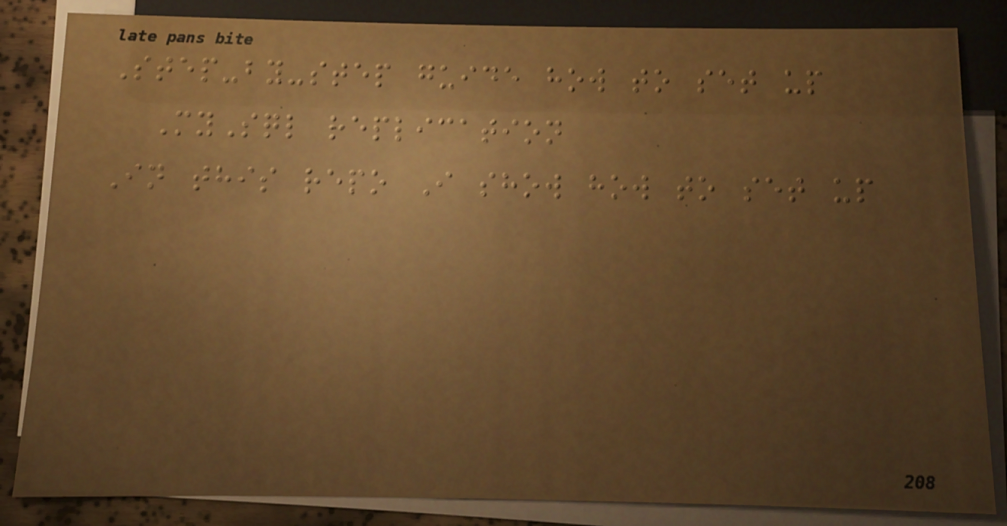Step-by-step guide how to set up
MySql replication
In this repo I show how to set up
